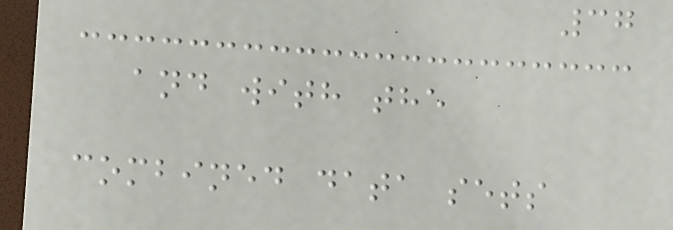37
and with the
combined data sets
